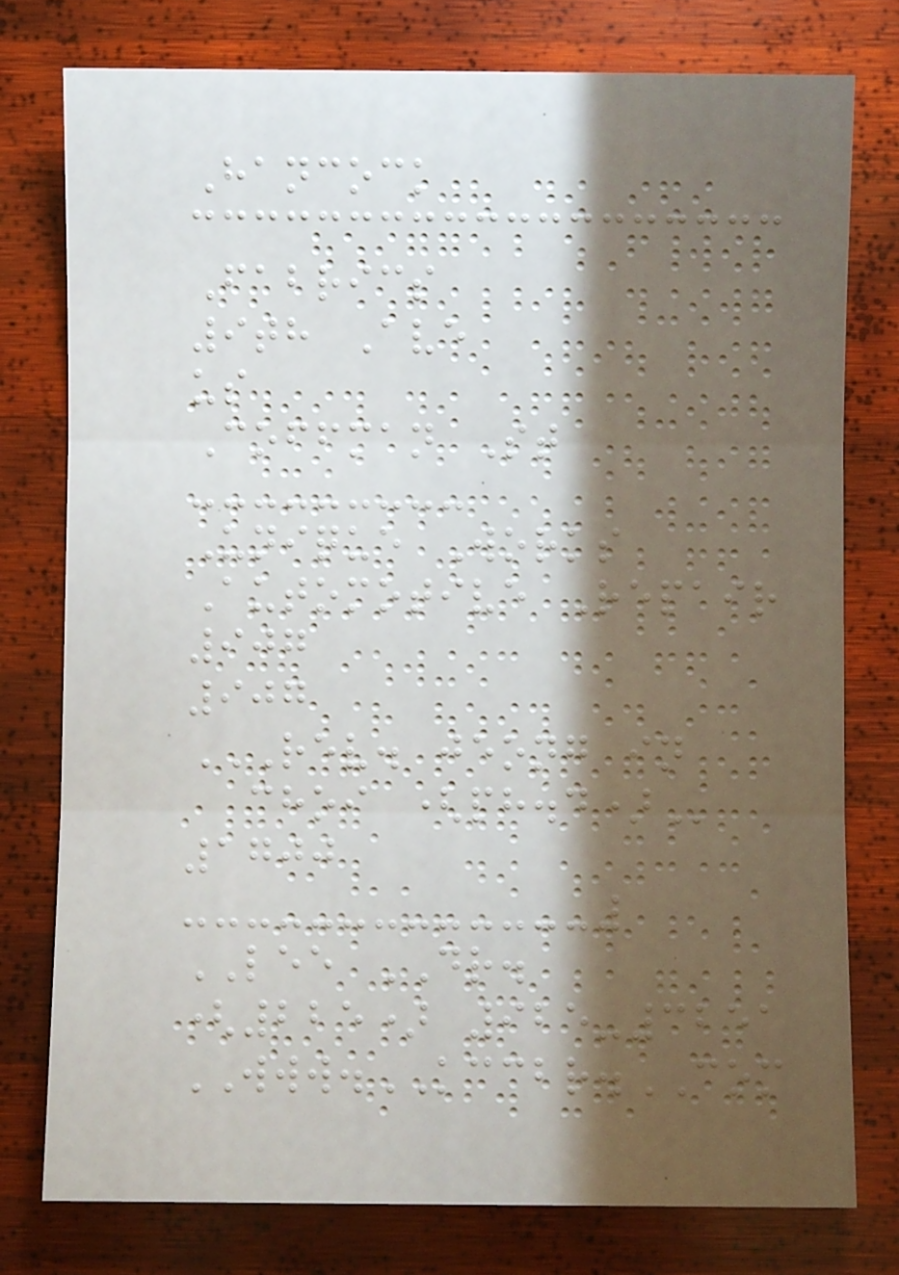Hancock
Fabrics
9th Ave
us
Coffman St
Unique Works
Automotive Repair
907
907
REV. JEONG IN
CHOI (PH.D)
1700
LEE DR.
(225) 925-3251
WWW.KCCBR.COM
